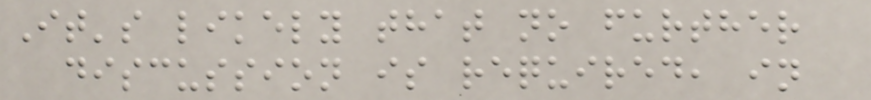It's likely that no further
discussion is required, in
